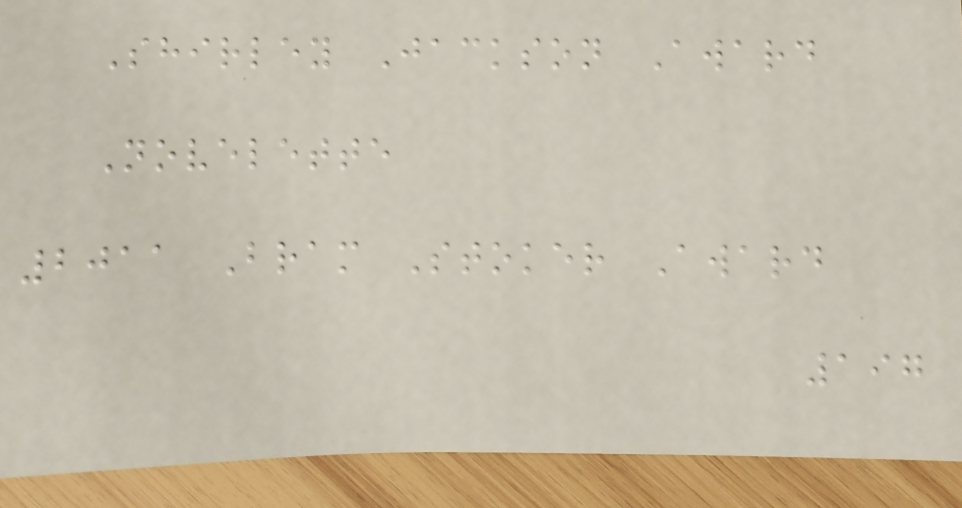Shirley Jackson Award
Novelette
2011 Bram Stoker Award
197
